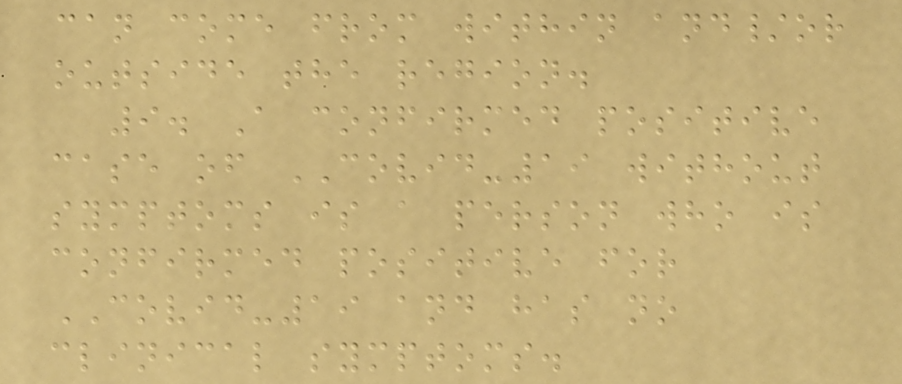can come from within and/or
outside the region.
9. A confirmed positive
case of COVID-19 without
symptoms is a person who is
confirmed positive for
COVID-19 and has no
clinical symptoms.
